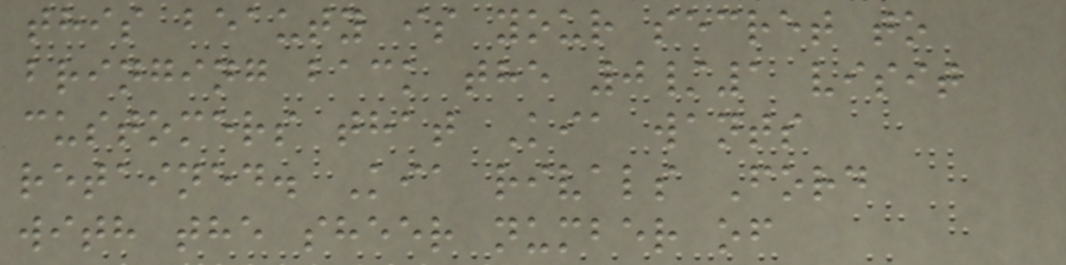this beauty is your secret to
bringing back the 0/1 visit
customers that Kia wants
retained. Kia rivals Ford
with the sheer number of
